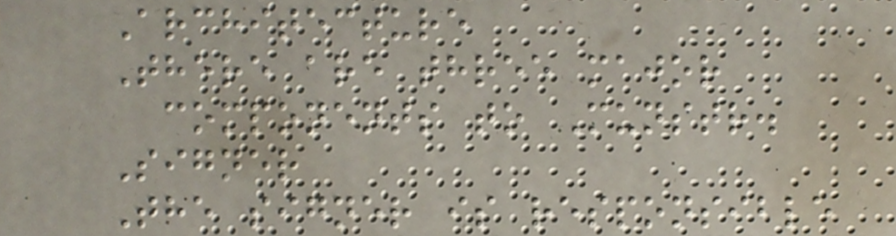Architecture
There are three major
components to Munstr.
Signer
The signer is responsible
